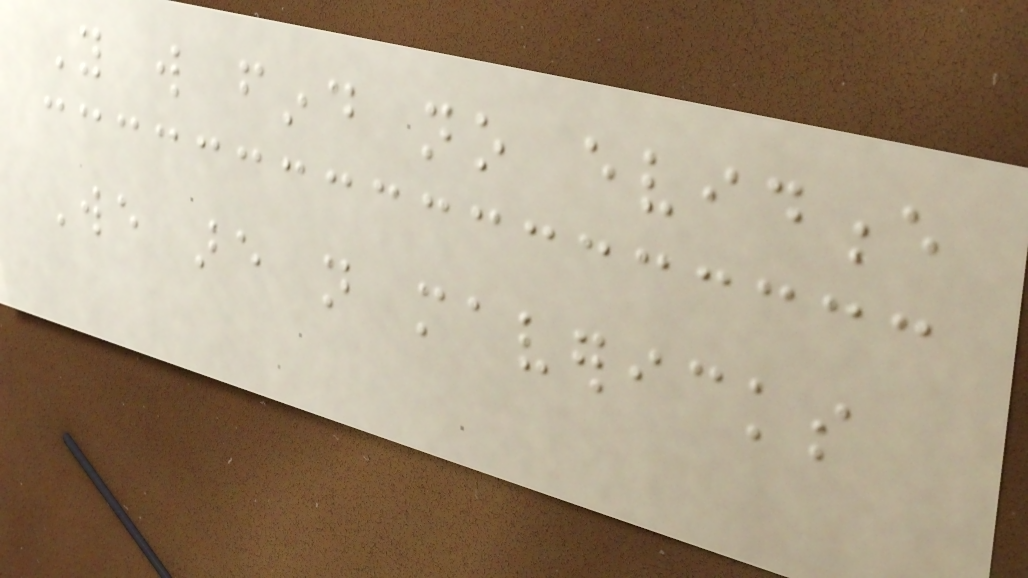You will find no evidence
We are not mavericks
